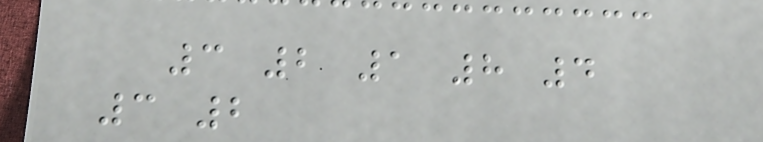3 2 1 8 4
3 2
